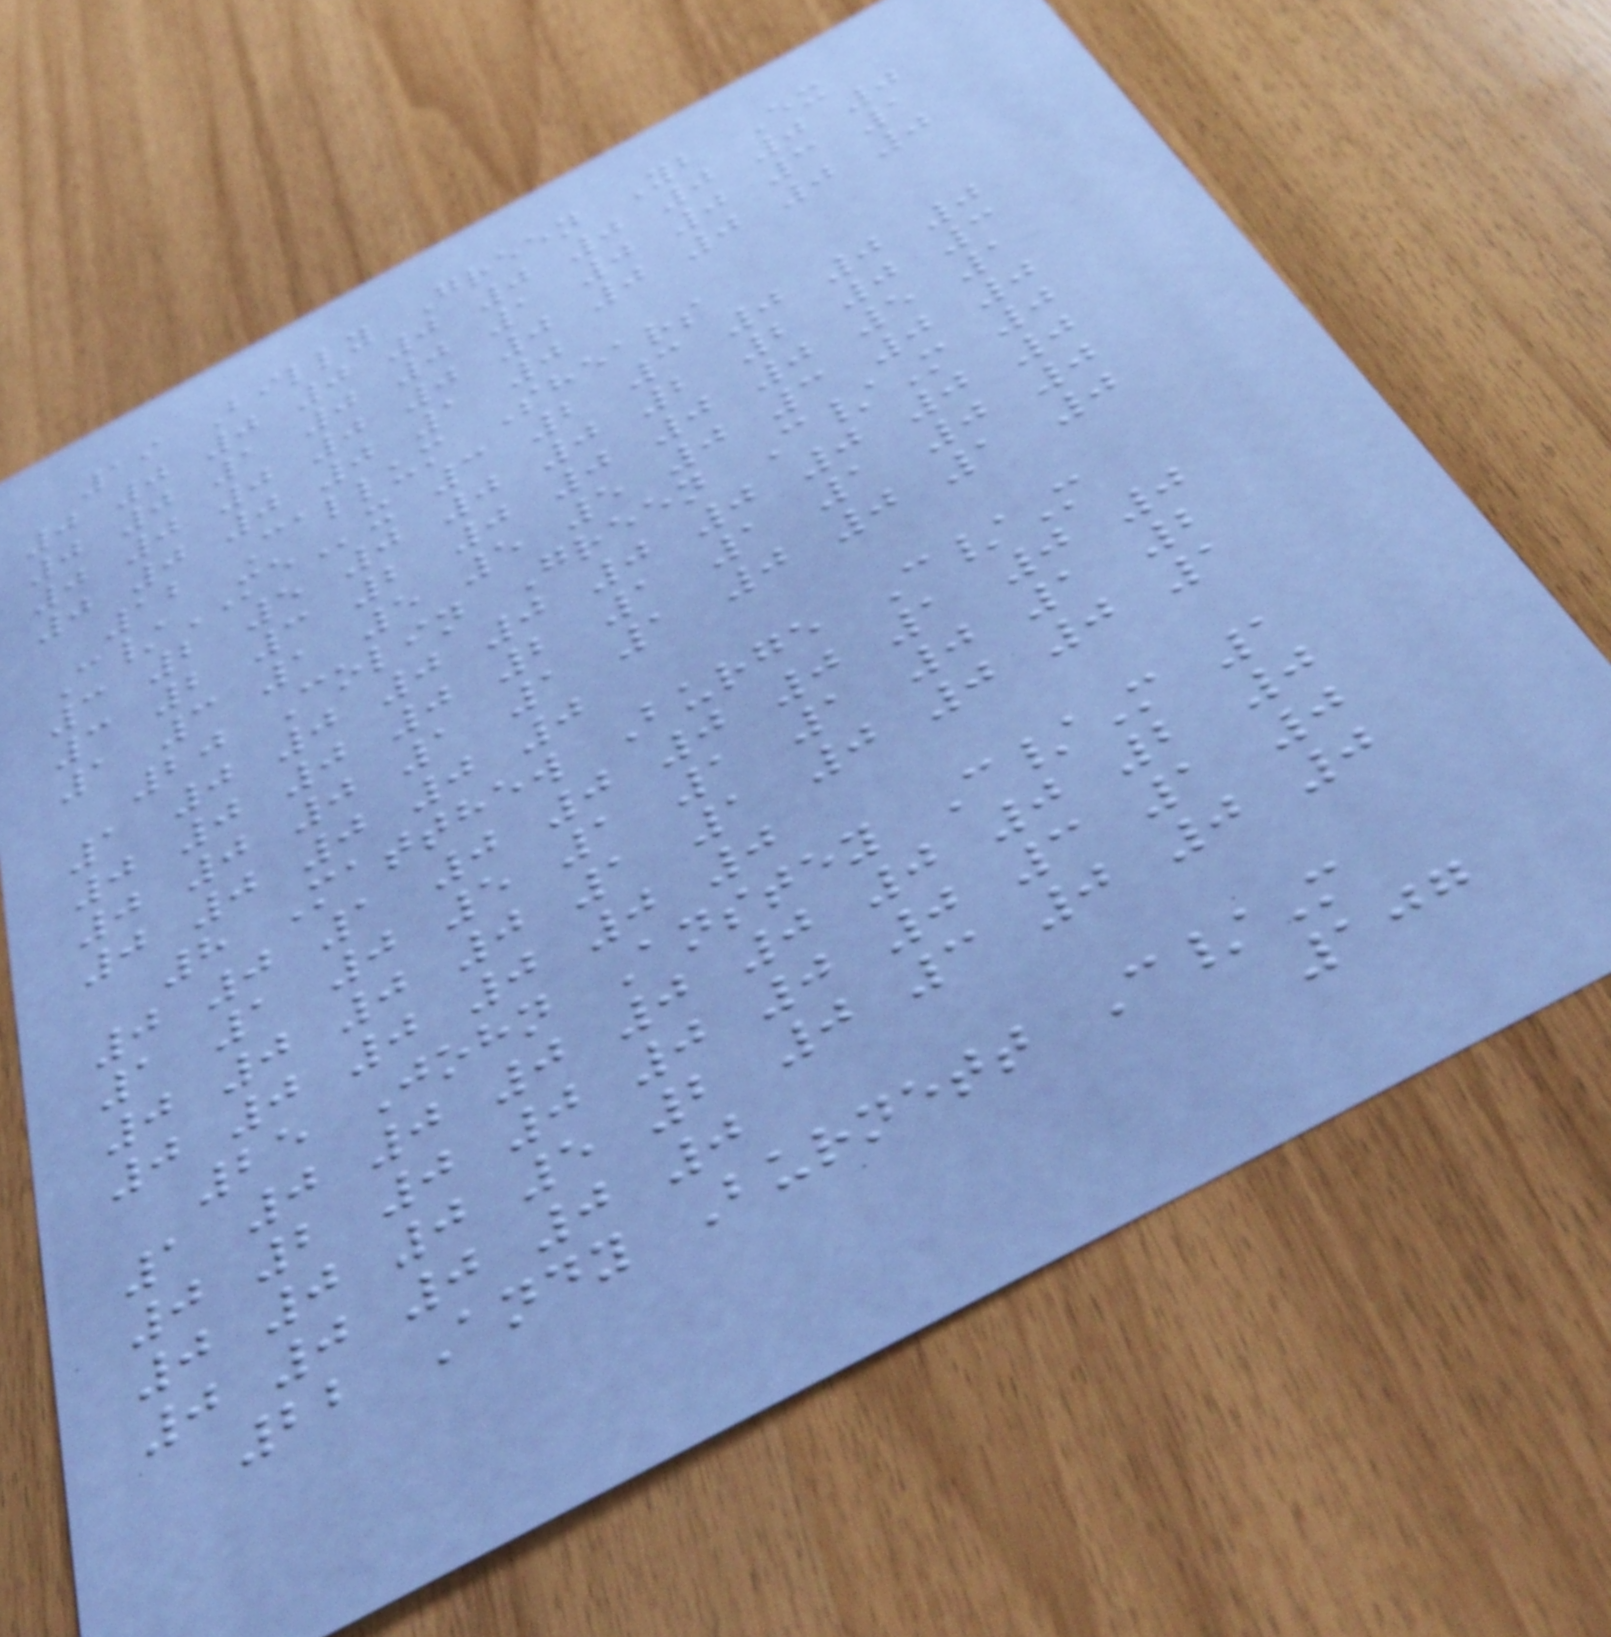19 Billy Green Yb Ex
0 0 0 0 0 0 0 0 0 0
0 0 1 0 0 1 0 0 3 1
0 0 0 0 0 0 0 0 0 0
0 0 0 0 1 0
12 Callum Shears
C/MEx 3 2 3 0 0 0
3 2 5 0 0 0 2 2 0 3
3 2 3 2 0 0 0 0 5 1
1 3 1 5 5 5 0 3 0 0
20 Colin Green C/M 0
1 0 0 0 0 0 0 0 0 0
0 0 0 0 2 1 1 1 0 0
0 0 0 1 1 1 0 0 1 0
0 0 0 0 0
8 Matthew Burge C/M
0 0 1 0 0 0 0 1 0 0
1 1 0 5 1 1 1 0 1 2
0 0 0 0 1 1 0 0 0 1
0 0 0 0 0 0
25 John Anstey C/M 1
1 0 0 0 0 0 0 0 2 0
0 2 0 0 0 0 0 3 1 0
0 0 0 5 2 0 3 0 0 0
0 0 0 0 0
22 Andy Burnett C/M
107
